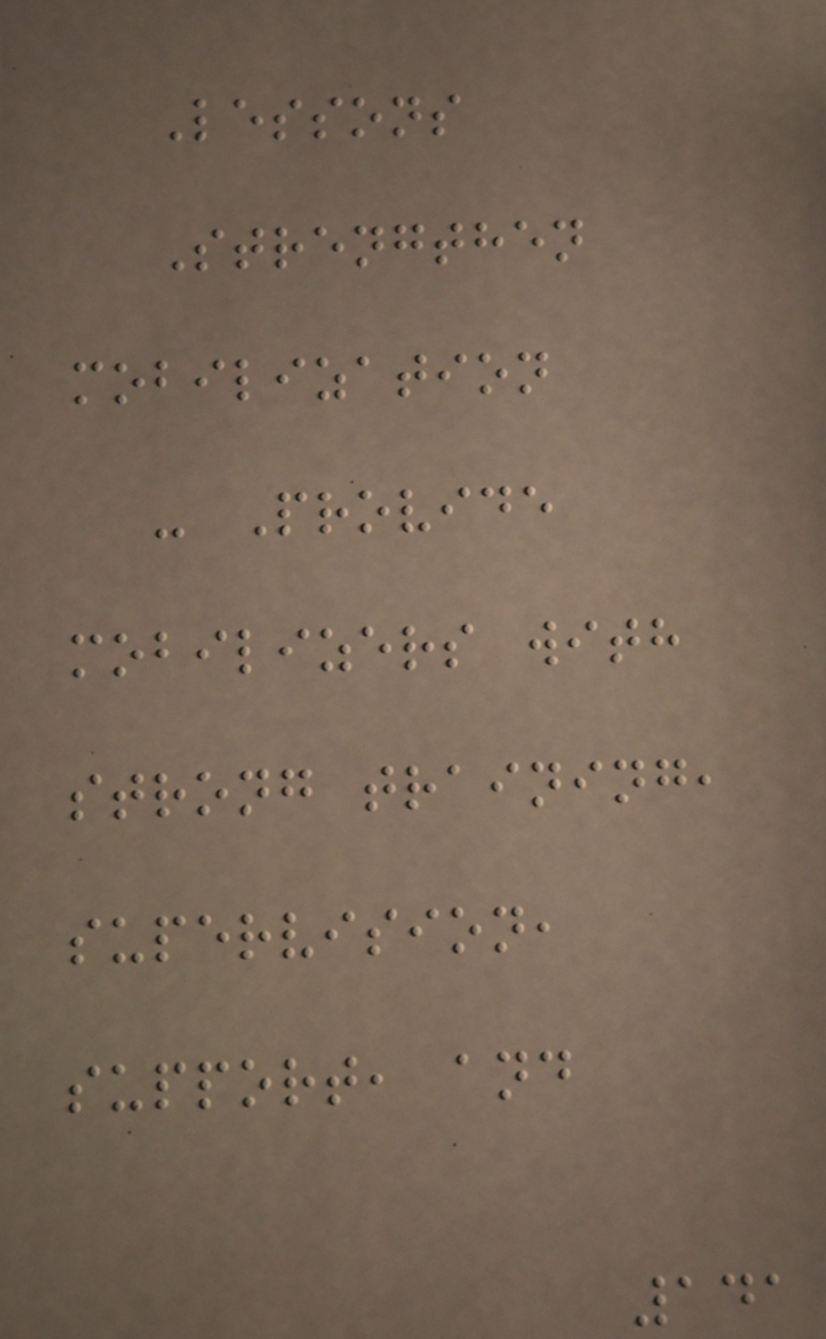Lessons
Strengthen
mobilization
- Provide
mobilizers with
strong training,
supervision,
support, and
141
